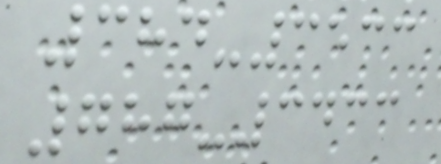384-3533
787-3433
